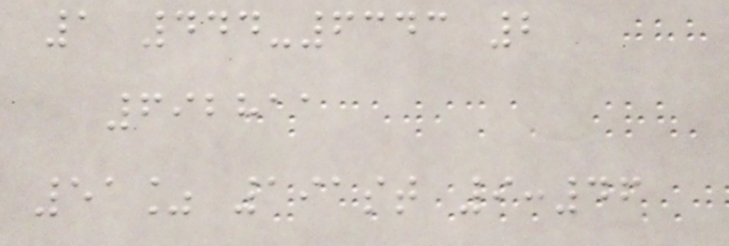1 444-6343 2
692811
51% 191st 9:46
